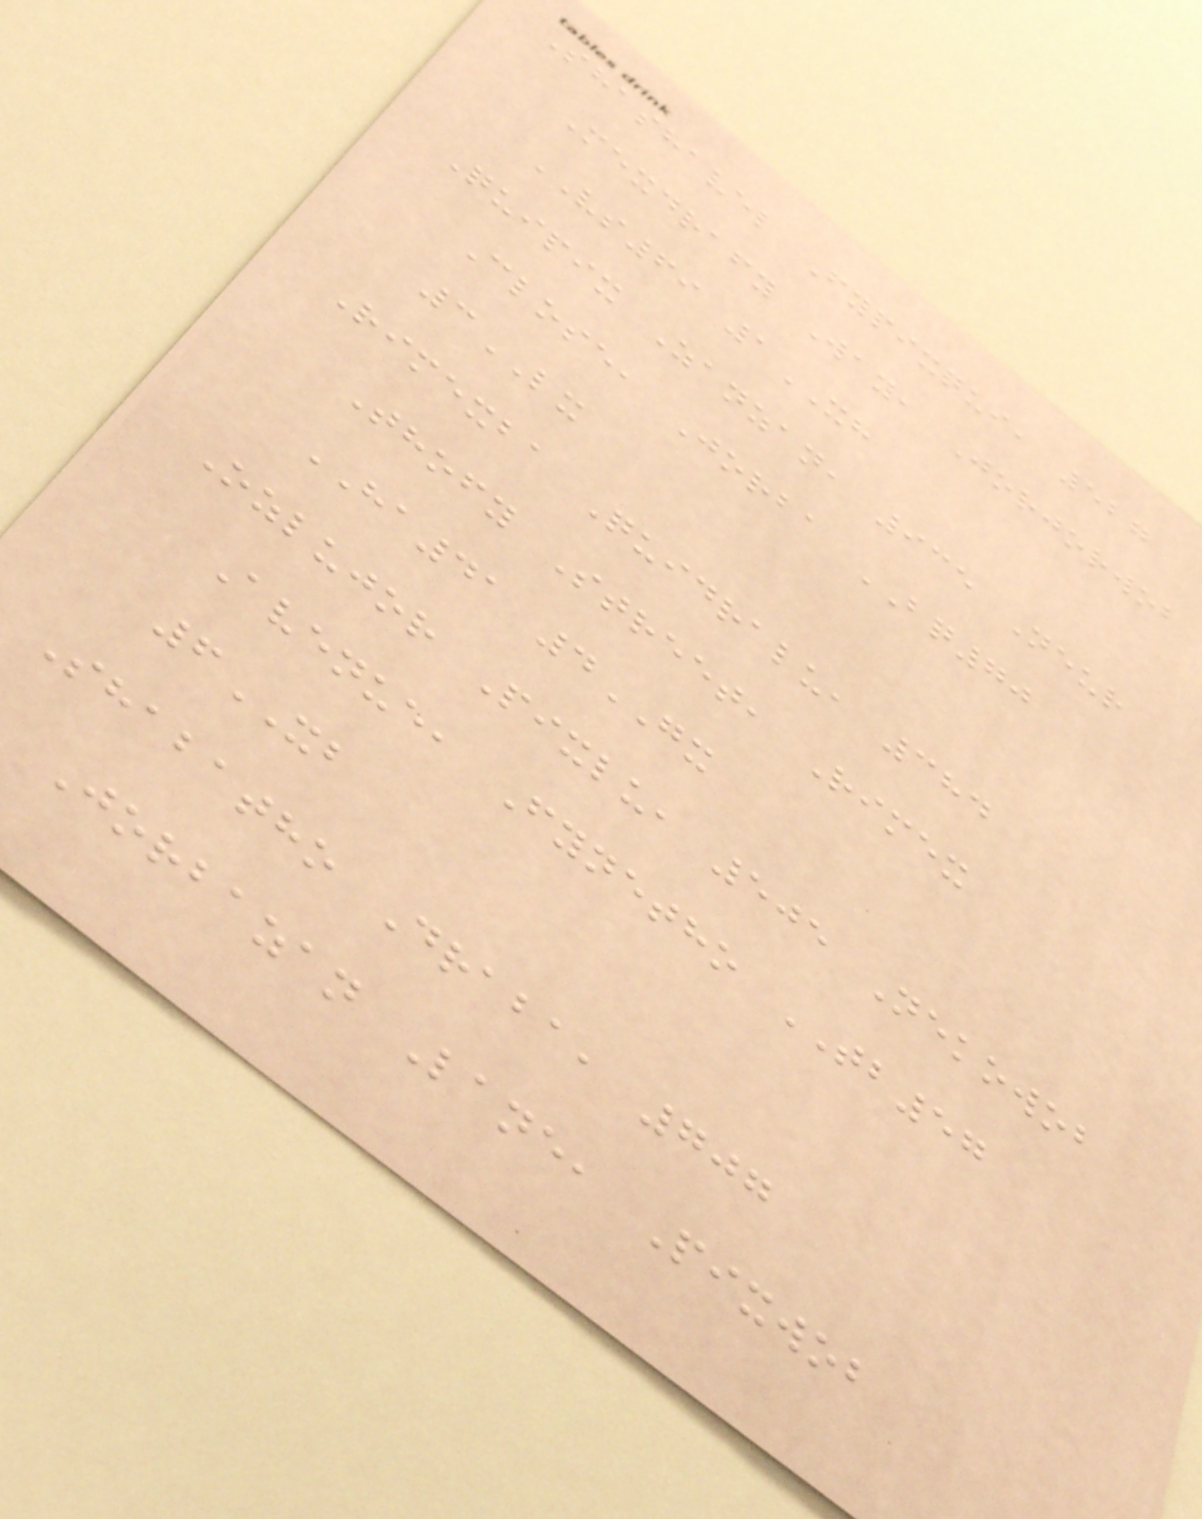Shashavel Fypixqui, 527
Mexdrafy Way, Jorjorwob
VS69 1XH
Quipix Zanzan, 935 Neur
Close, Jorba BQ70
3LX
Rimexba Quidralu, 384
Thofy Street, Rimex
HA41 4GX
Ozlujor Pixlu, 505 Nekowob
Avenue, Fynetho TB57
6XB
Shabatho Draba, 707
Jorbazan Lane, Pixwob
